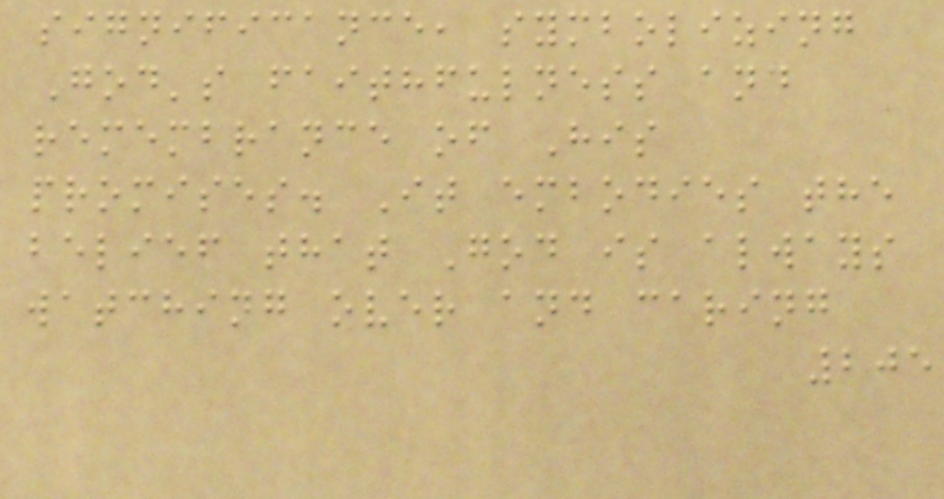significance, symbolizing
God's faithfulness and
remembrance of His
promises. It embodies the
belief that God is always
watching over and caring
205
